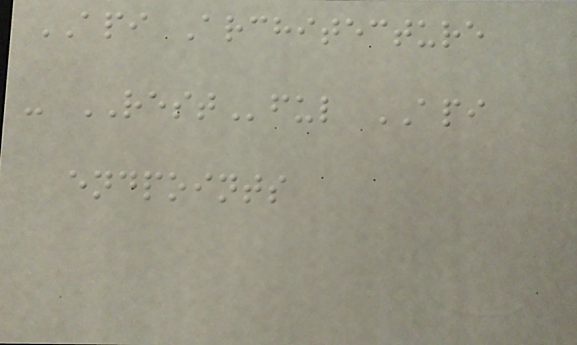API Architecture
- RESTful API
endpoints
